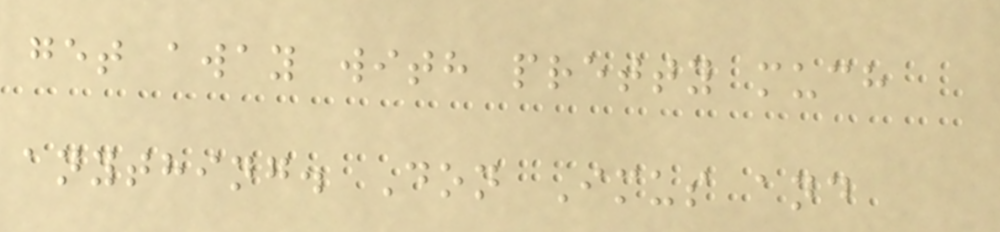get away with pretty much
anything. Don Imus and
